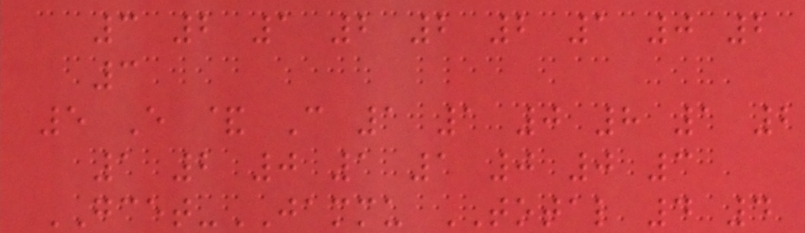3 2 1 2 2 2 1 0 2
3
5 E & C 1 1 0 8 1 2
1 2 0 1 1 0 0 3
GCET-JAMMU TOTAL 4 4
